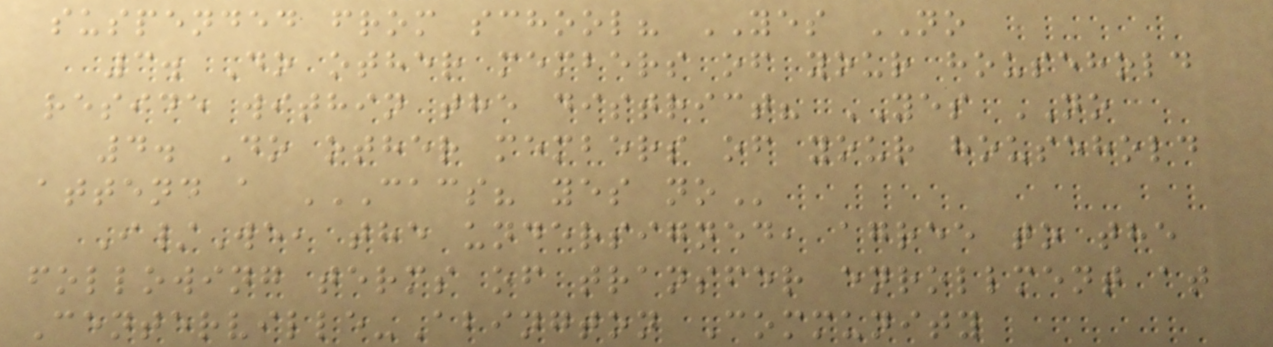suspended from school? YES NO
3. Do other members of your household
reside within the district? YES NO
4. Do other members of your household
attend a CACS? YES NO
I/We, the undersigned, agree to the
following terms of transfer enrollment at
Centerville-Abington Community
